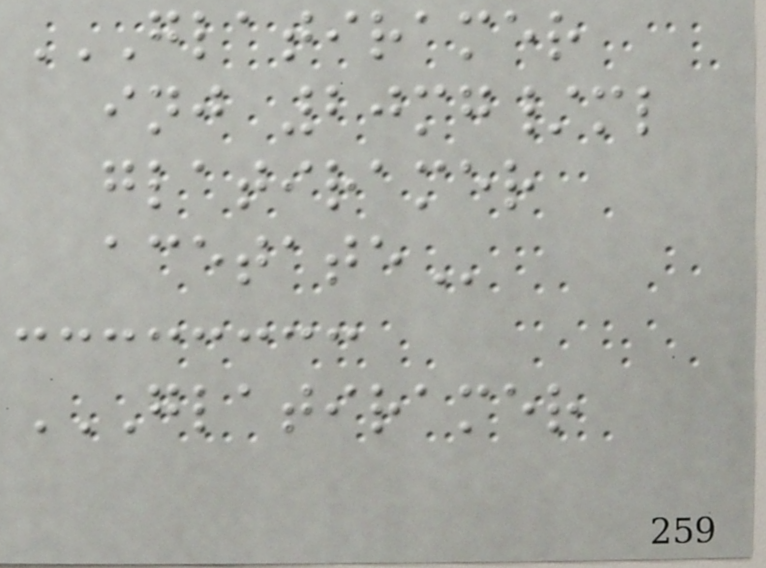GLATIRAMER
INJ 20MG/ML
GLATIRAMER
ACETATE
GLATIRAMER
